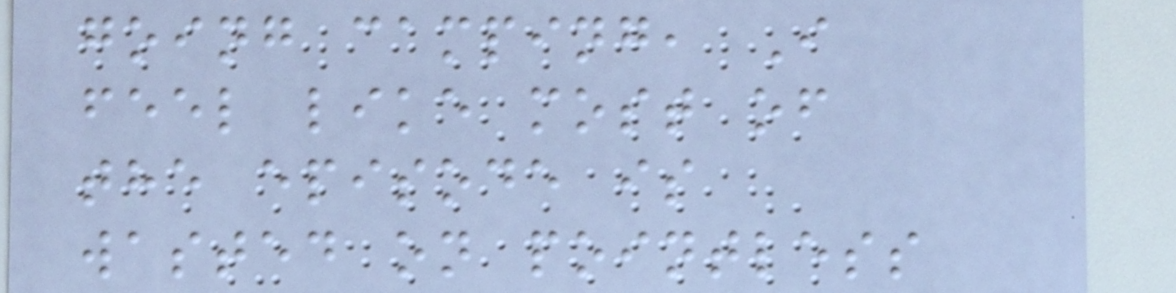going camping, I
feel like most of
the episode is
wasted on pointless
